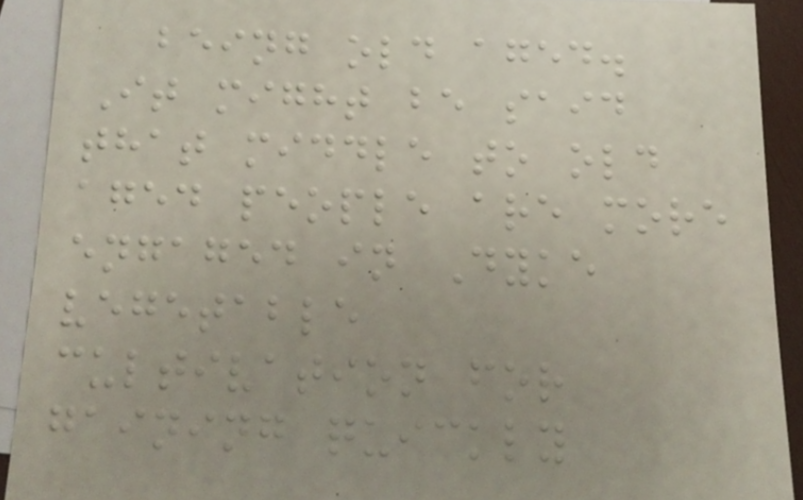being old aged.
It might be said
that middle to old
aged people are more
engaged in Dyke
vegetable
cultivation for
gaining quickly
